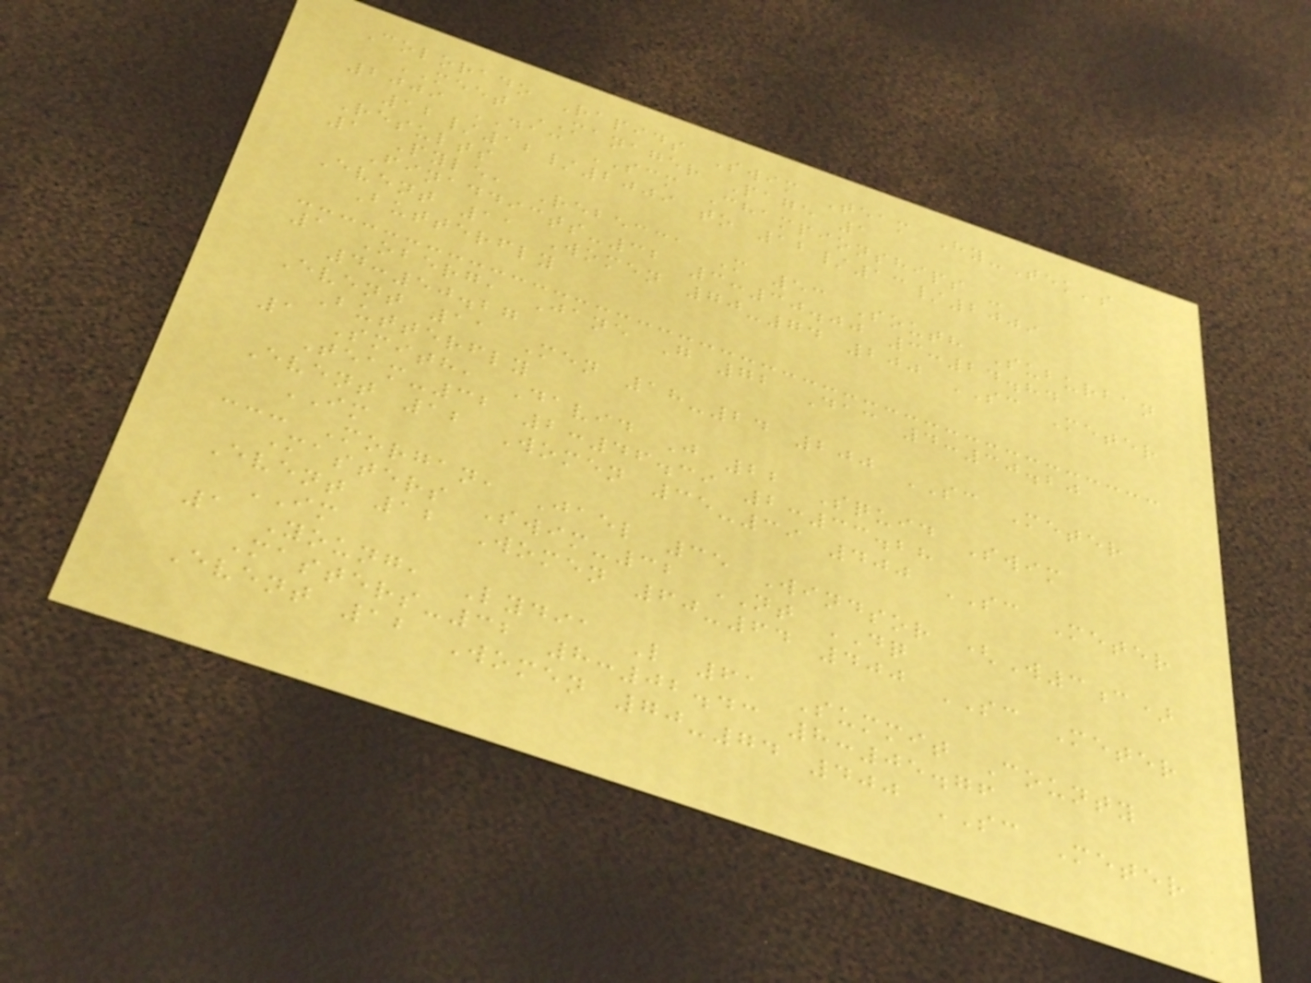Colorado Rapids Swim Team Hy-Tek's
MEET MANAGER Page 1
2009 DAC SCM Championships -
12/12/2009 to 12/13/2009
Results
1 Pyle, Rebecca M 53 South Suburban
Finaddicts-32 3:30.00 3:24.84
Event 11 Women 70-74 200 SC Meter
Butterfly
1 Oberg, Jane G 72 Dac 4:30.20
4:50.27
Event 11 Men 18-24 200 SC Meter
Butterfly
1 Smith, David J 22 Squid Swim
Team-32 2:46.39 2:33.28
Event 12 Women 35-39 400 SC Meter
IM
--- Morgan, Jael 35 Windsor (W3c)
Masters Swim-32 NT DQ
Event 12 Women 60-64 400 SC Meter
IM
1 Young, Lydia L 61 Summit County
Masters-32 8:02.43 8:05.76
Event 12 Women 70-74 400 SC Meter
